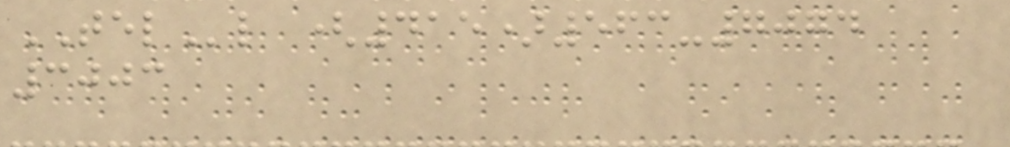TELl (415)563-7074
3003
